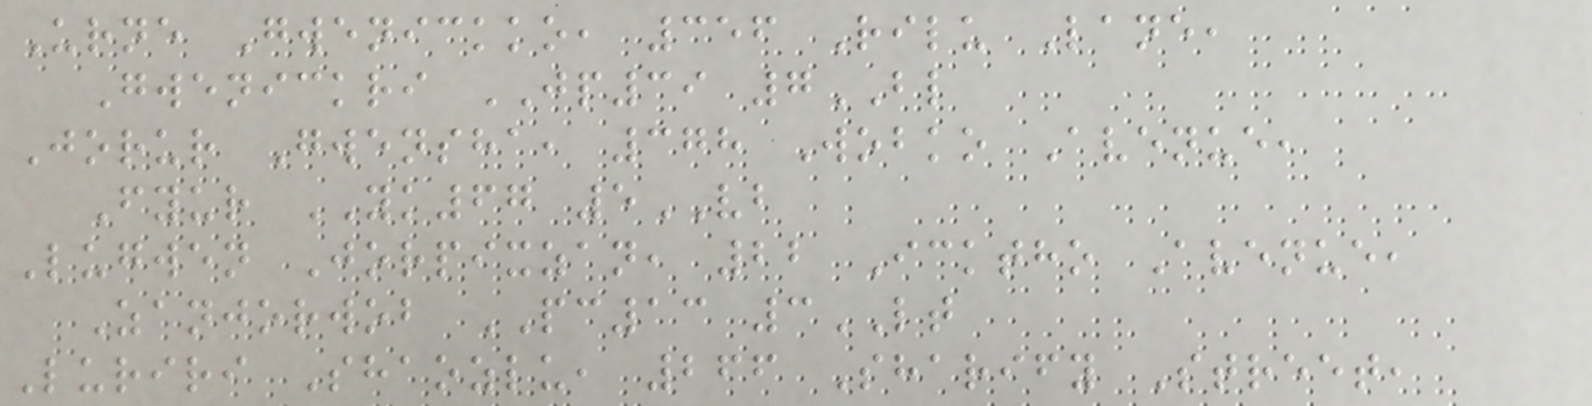Urne Gwenickko, 356 Rilu Lane,
Gwenickri JP39 7BL
Jorur Gwensha, 378 Wobko Avenue,
Fyur YK67 5VB
Lugwen Jorpixzan, 22 Icktho Avenue,
Zanjorwob PC13 3LT
Luriri Shaozlu, 266 Sharify Street,
